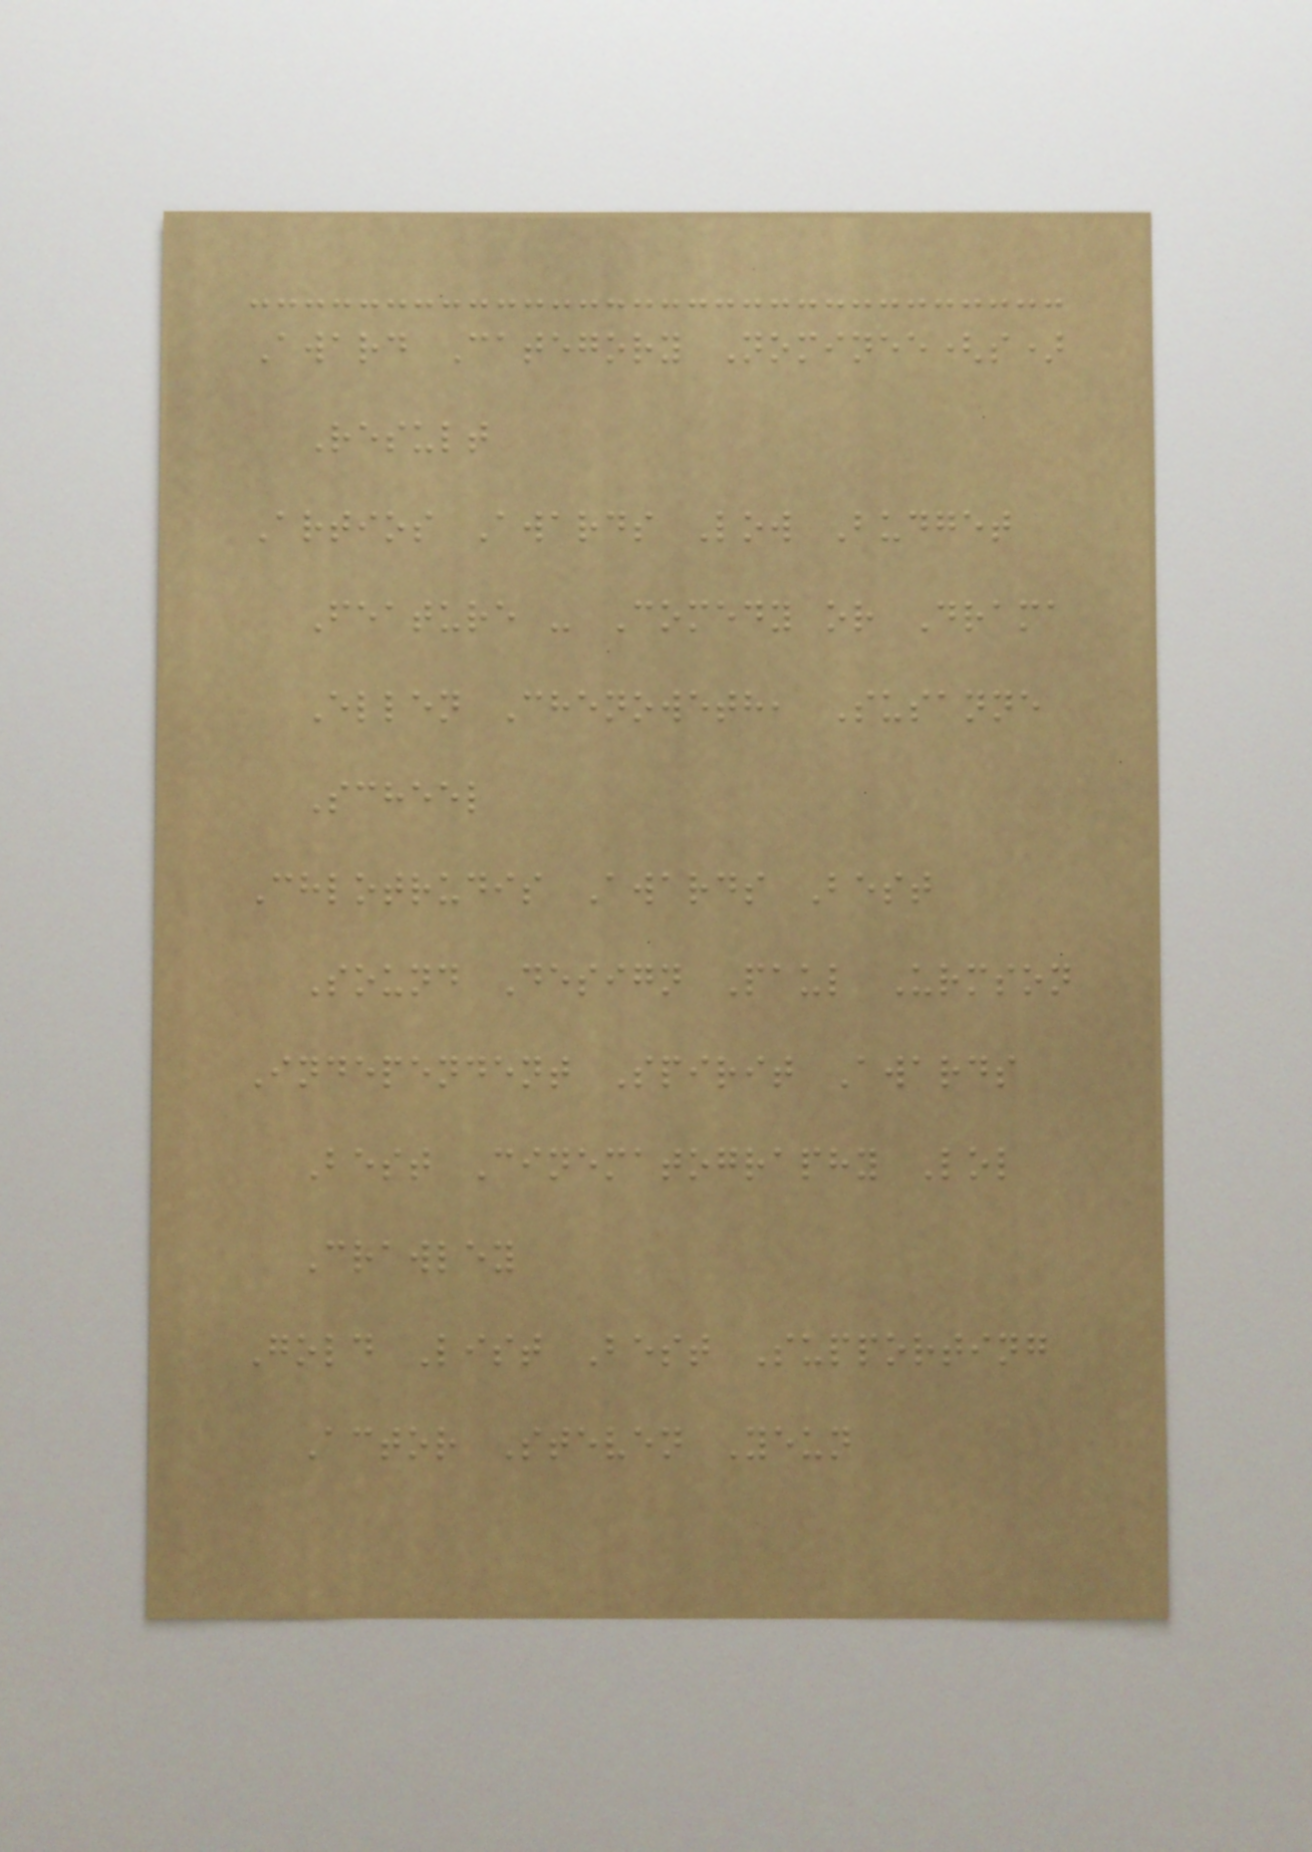Award Category Nominee(s)
Result
Artios Awards Low Budget
Feature - Comedy or Drama
Ellen Chenoweth, Susanne
Scheel
Chlotrudis Awards Best
Sound Design Paul Urmson
Independent Spirit Awards
Best Cinematography Lol
Crawley
Gold List Best Supporting
Actor Steven Yeun
